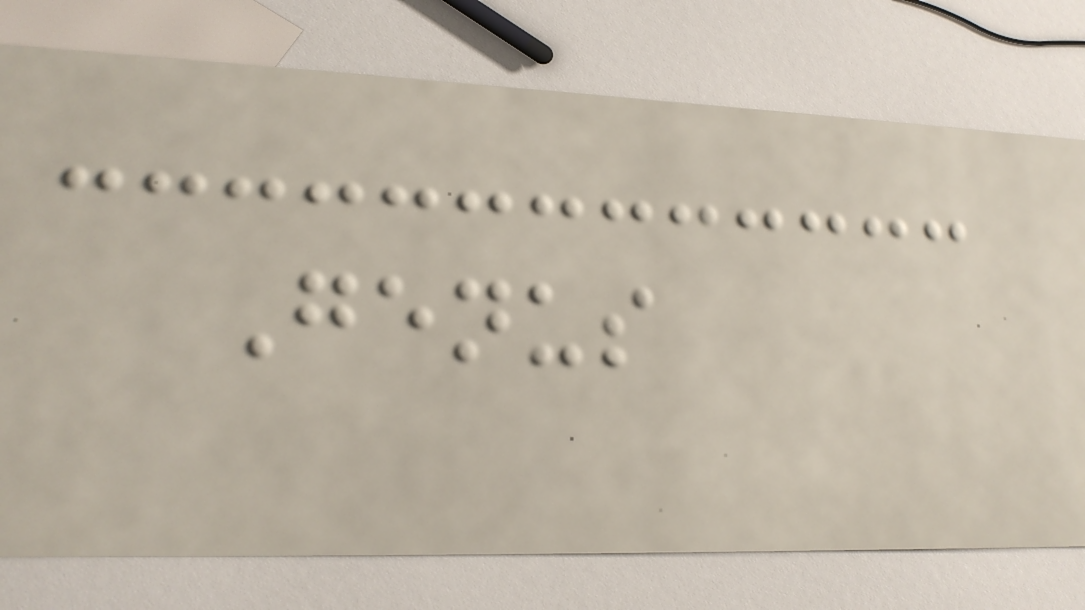Genus
